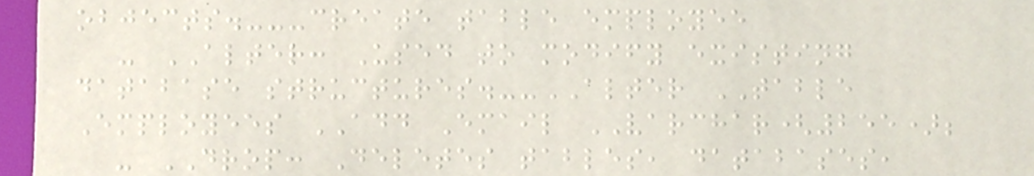objects.---create table employee
- ALTER: Used to modify existing
database structures.--ALTER TABLE
Employees ADD Email VARCHAR(255);
- DROP: Deletes tables, databases,
